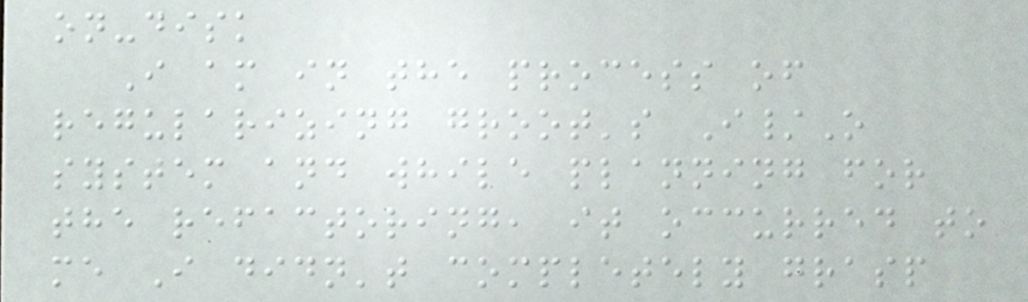on-disk
I am in the process of
regularizing groot's I/O
system and while planning for
the refactoring, it occurred to
me I didn't completely grasp
